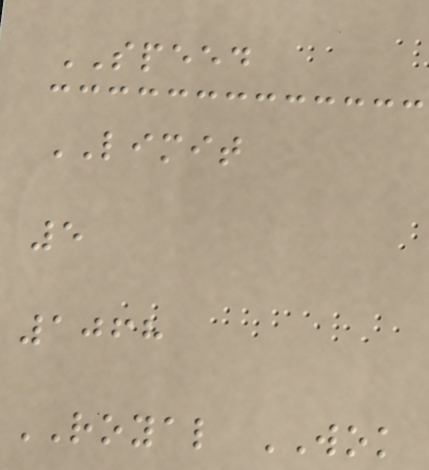SPEED
LIMIT
5
1068
ROYAL WOK
